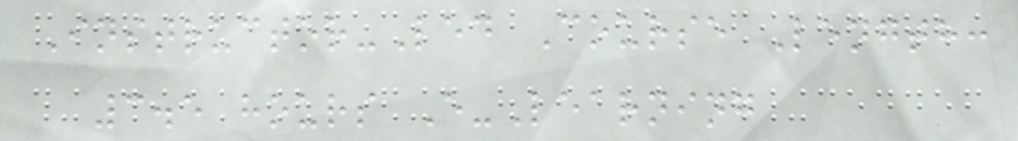Instructor-Led Course Length:
3.5 hours E-Learning
